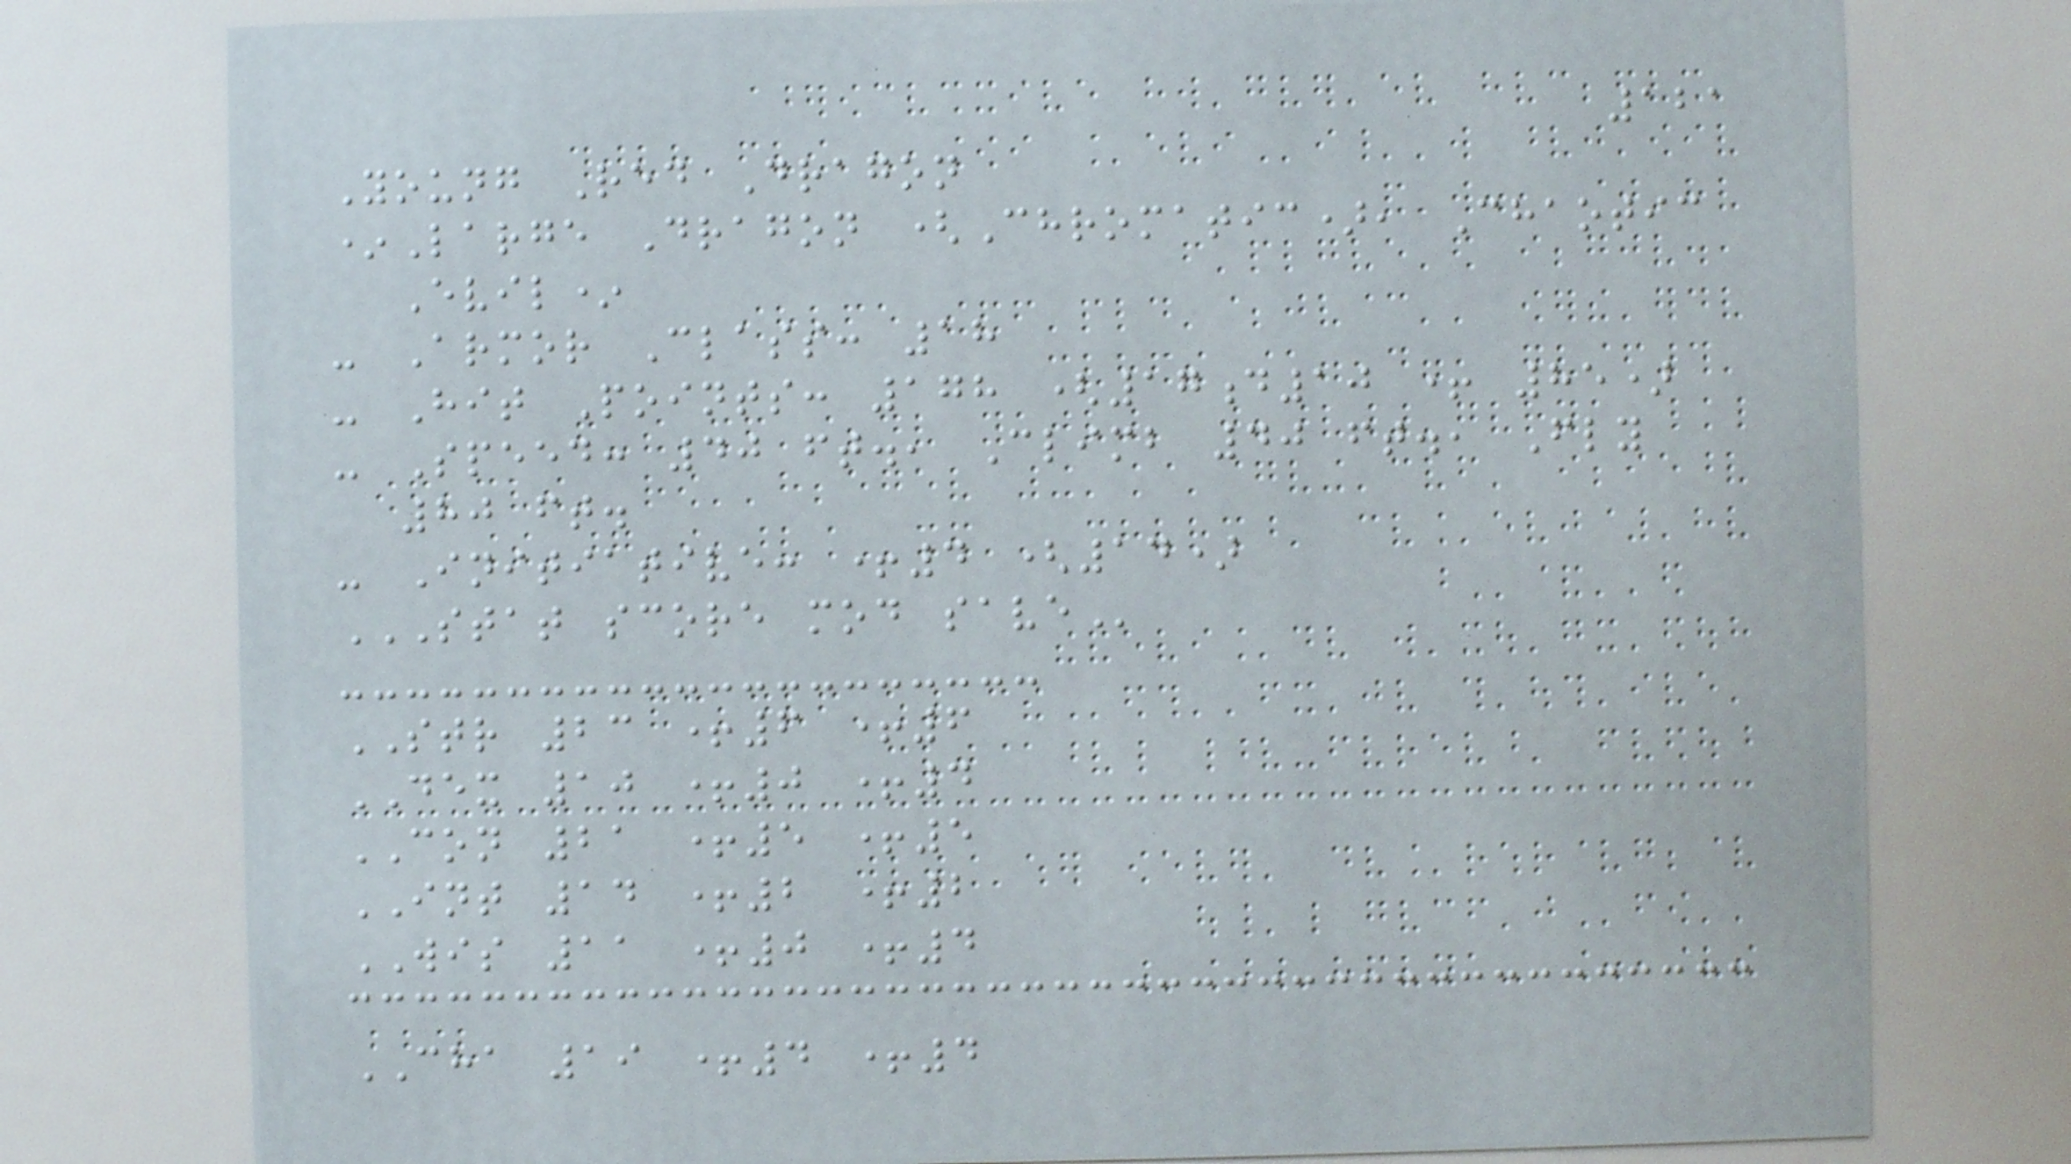121
Young Red Dragon
*Large Dragon (Chromatic), Chaotic
Evil*
- Armor Class: 18
- Hit Points: 178 (17d10 + 85)
- Speed: 40 ft., Climb 40 ft., Fly
80 ft.
- Initiative: +4 (14)
STAT SCORE MOD SAVE
STR 23 +6 +6
DEX 10 +0 +4
CON 21 +5 +5
INT 14 +2 +2
WIS 11 +0 +4
CHA 19 +4 +4
